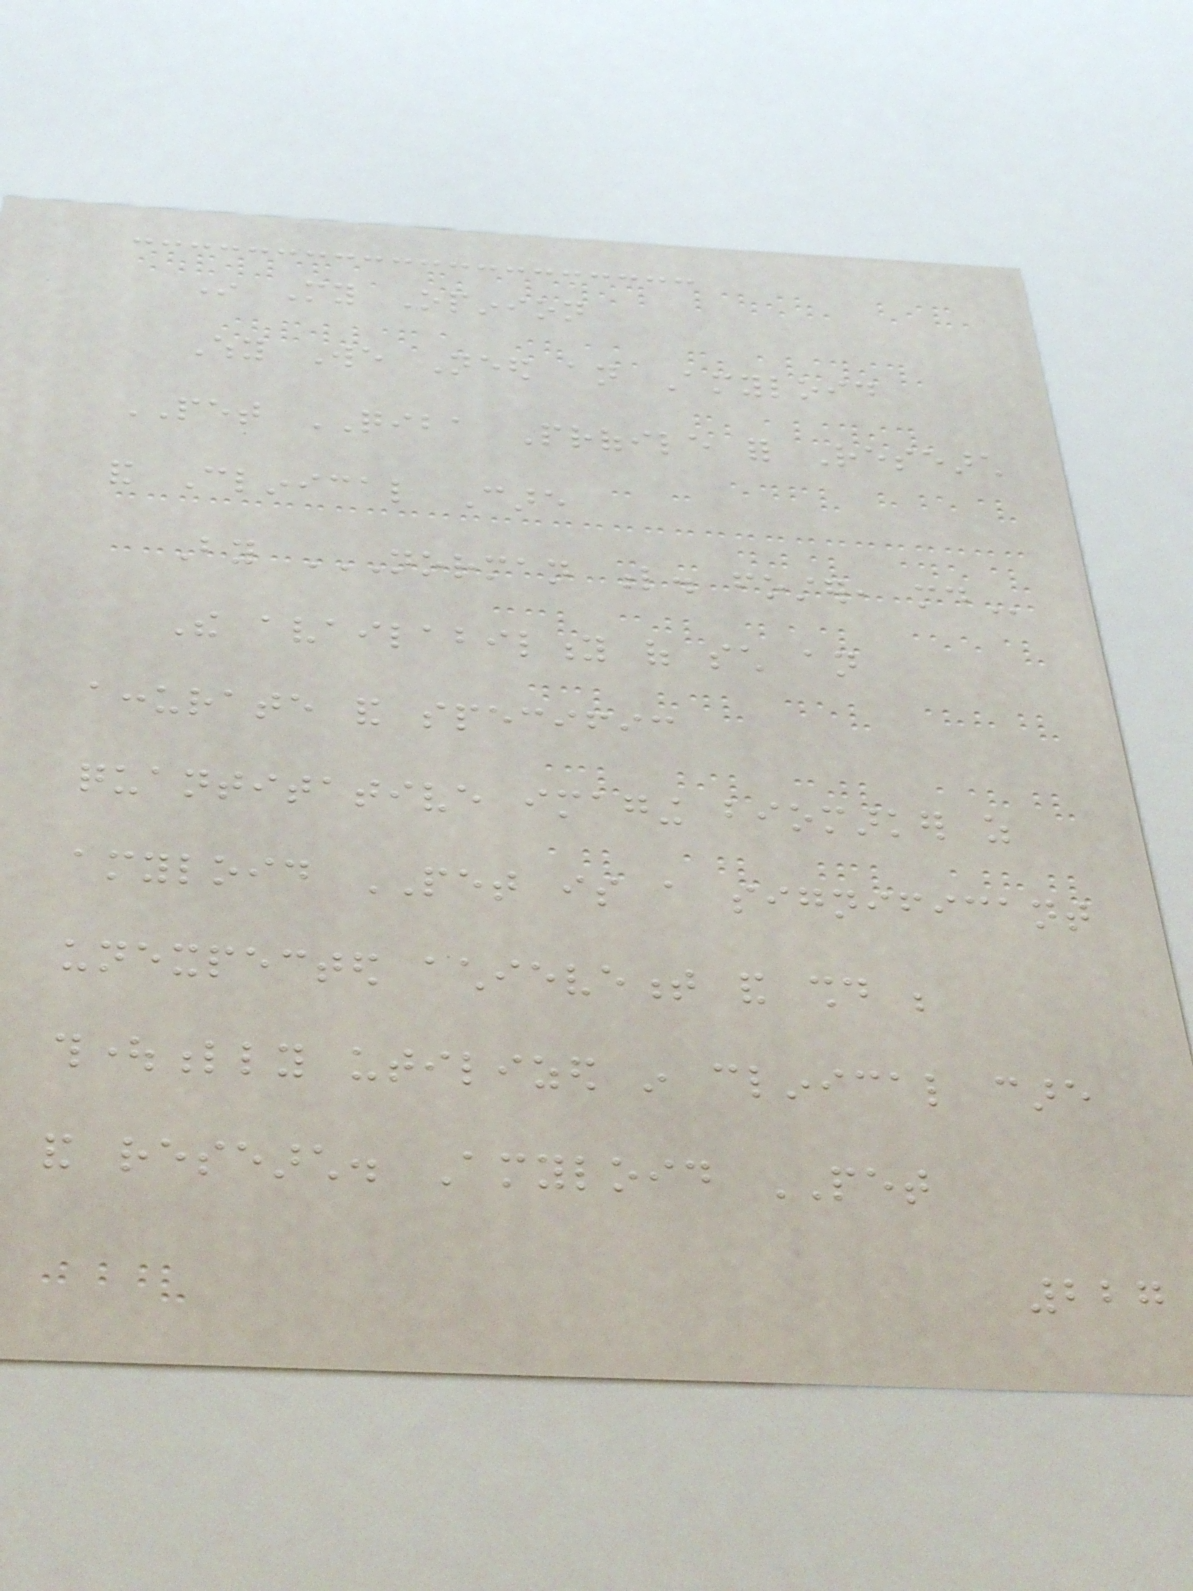In My Opinion
Why We Need an Amyloid
PET QIBA Profile for Research
and Clinical Care
By NORMAN L. FOSTER, MD
The availability of such an
accurate and specific
quantitative imaging biomarker as
amyloid PET is a significant
unexpected achievement and should be
thoughtfully utilized in clinical care
and research. Amyloid PET
227
